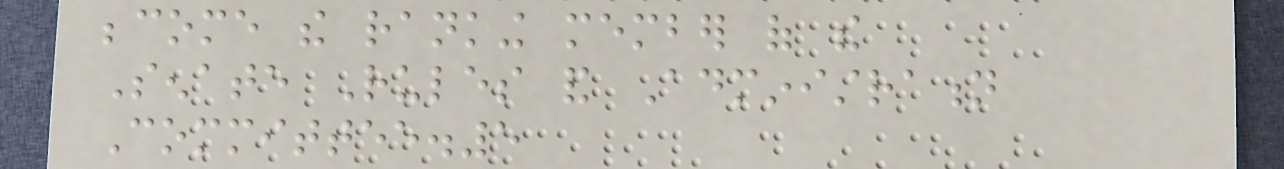become the ranking member of the
Senate Rules and Administration
Committee.5
